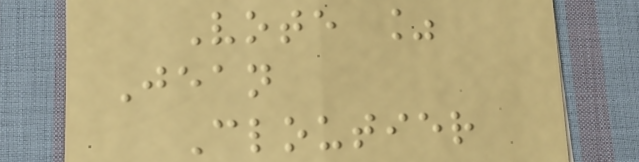Vote %
Jean
Cloutier
